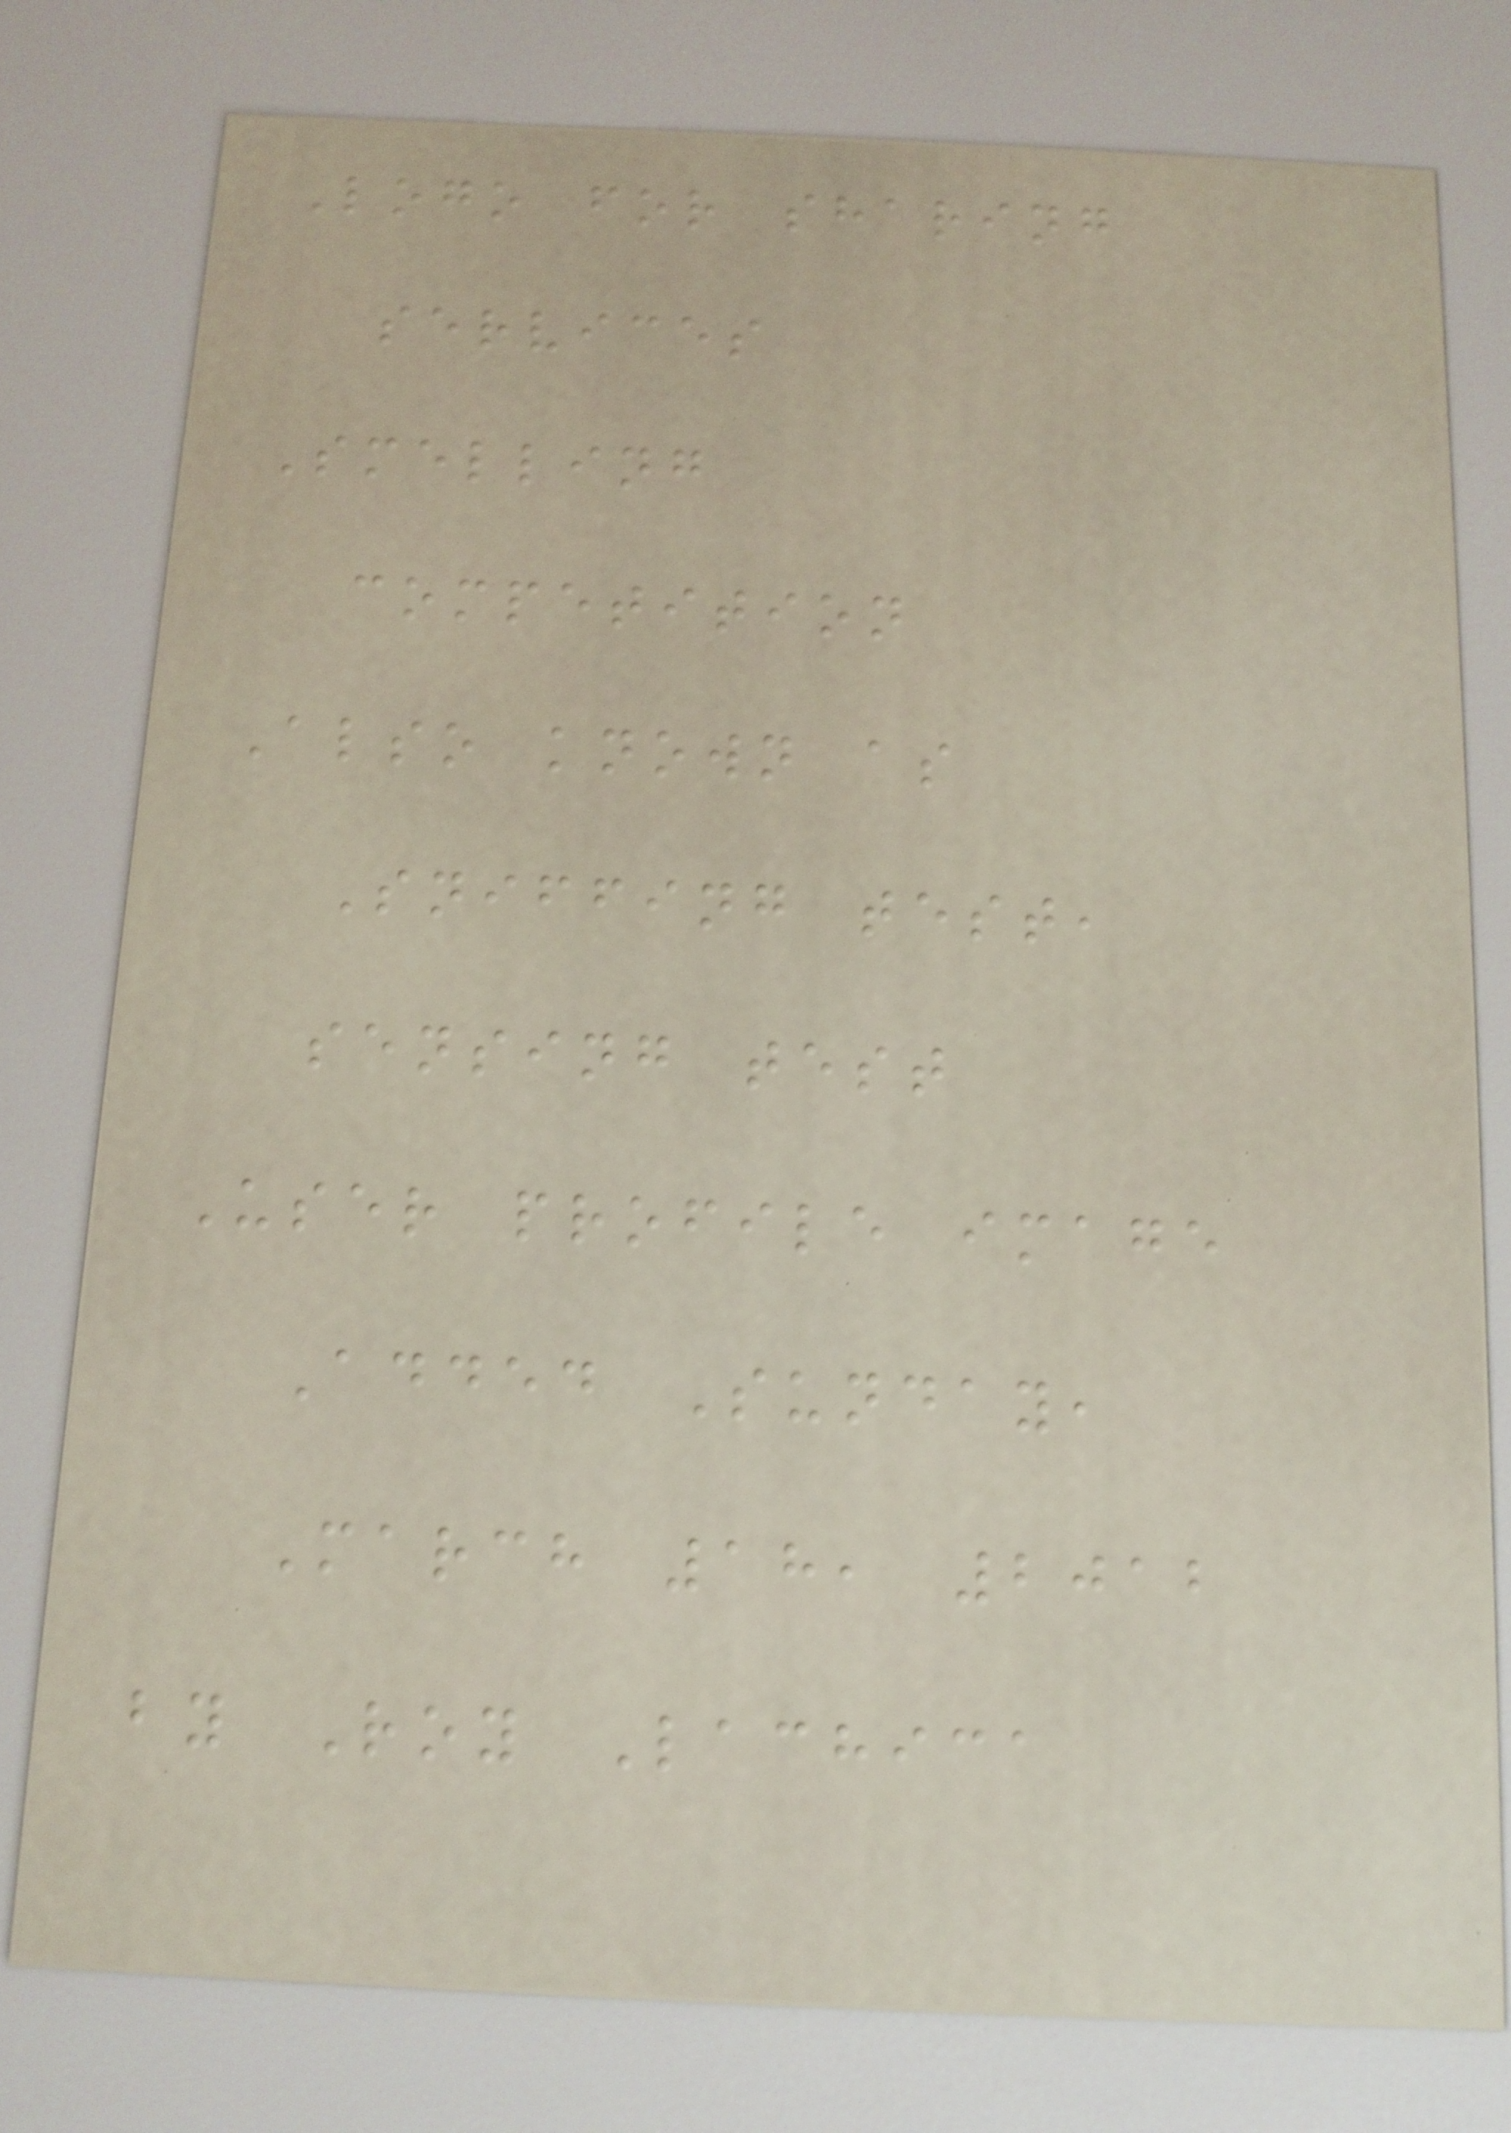Logo for sharing
services
Smelling
competition
Also known as
Sniffing test,
sensing test
User profile image
Added Sunday,
March 18, 2012
by Roy Lachica
